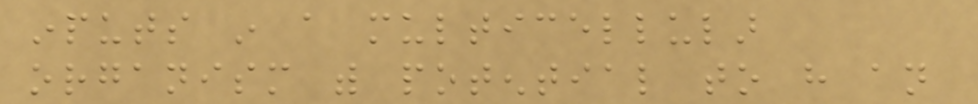inputs in a multicellular
organism with potential to have an
